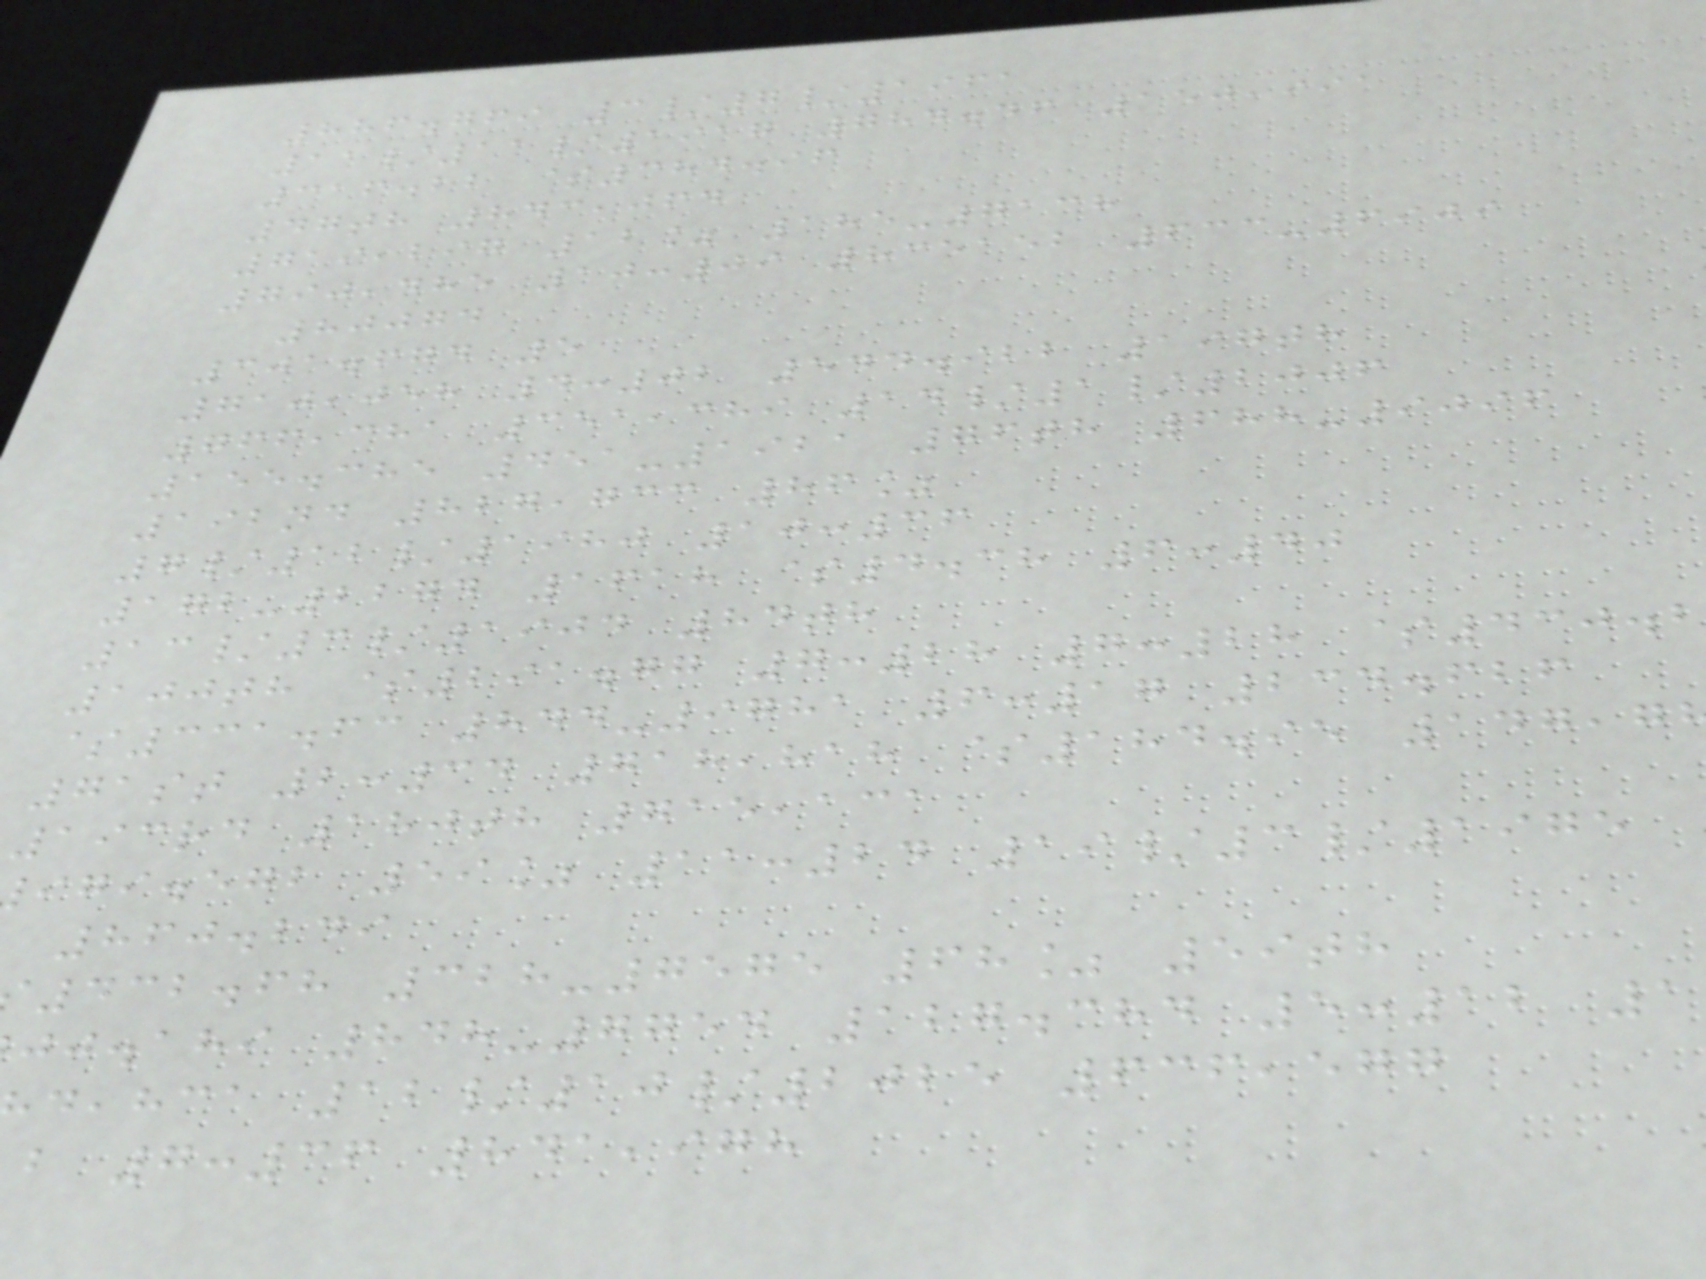886.769 3/7/1961
11/11/1917 784.46 150,991
316.22 $384.96
47th 843,064
719,297 12% 185-7138
790,485 10:09 835152 633-6909
80074
301.674 5
710,058 4:02 544.922 197th
766,381 351,389 14/1/2006
155.385 451-1921 76th 688-9096
192nd 827,733 86%
7/12/1980 10:36
172-2274 1618 $4.38 6:40
13/3/1904 84th
100th $291.77 7:28 7:28 $430.2
$331.63 844-9781 6:17 234.626
71st 2:34 718,818 $184.95 147,7
193rd 180th 715,131
igi.egb 59% 11:24 19/3/1975
860.249
432.68 328-7575 68% 59th
jj.ahi 848-7754 127.384 5:12 1
,hca 12/10/2025 636,577
b 7:36 841,978
